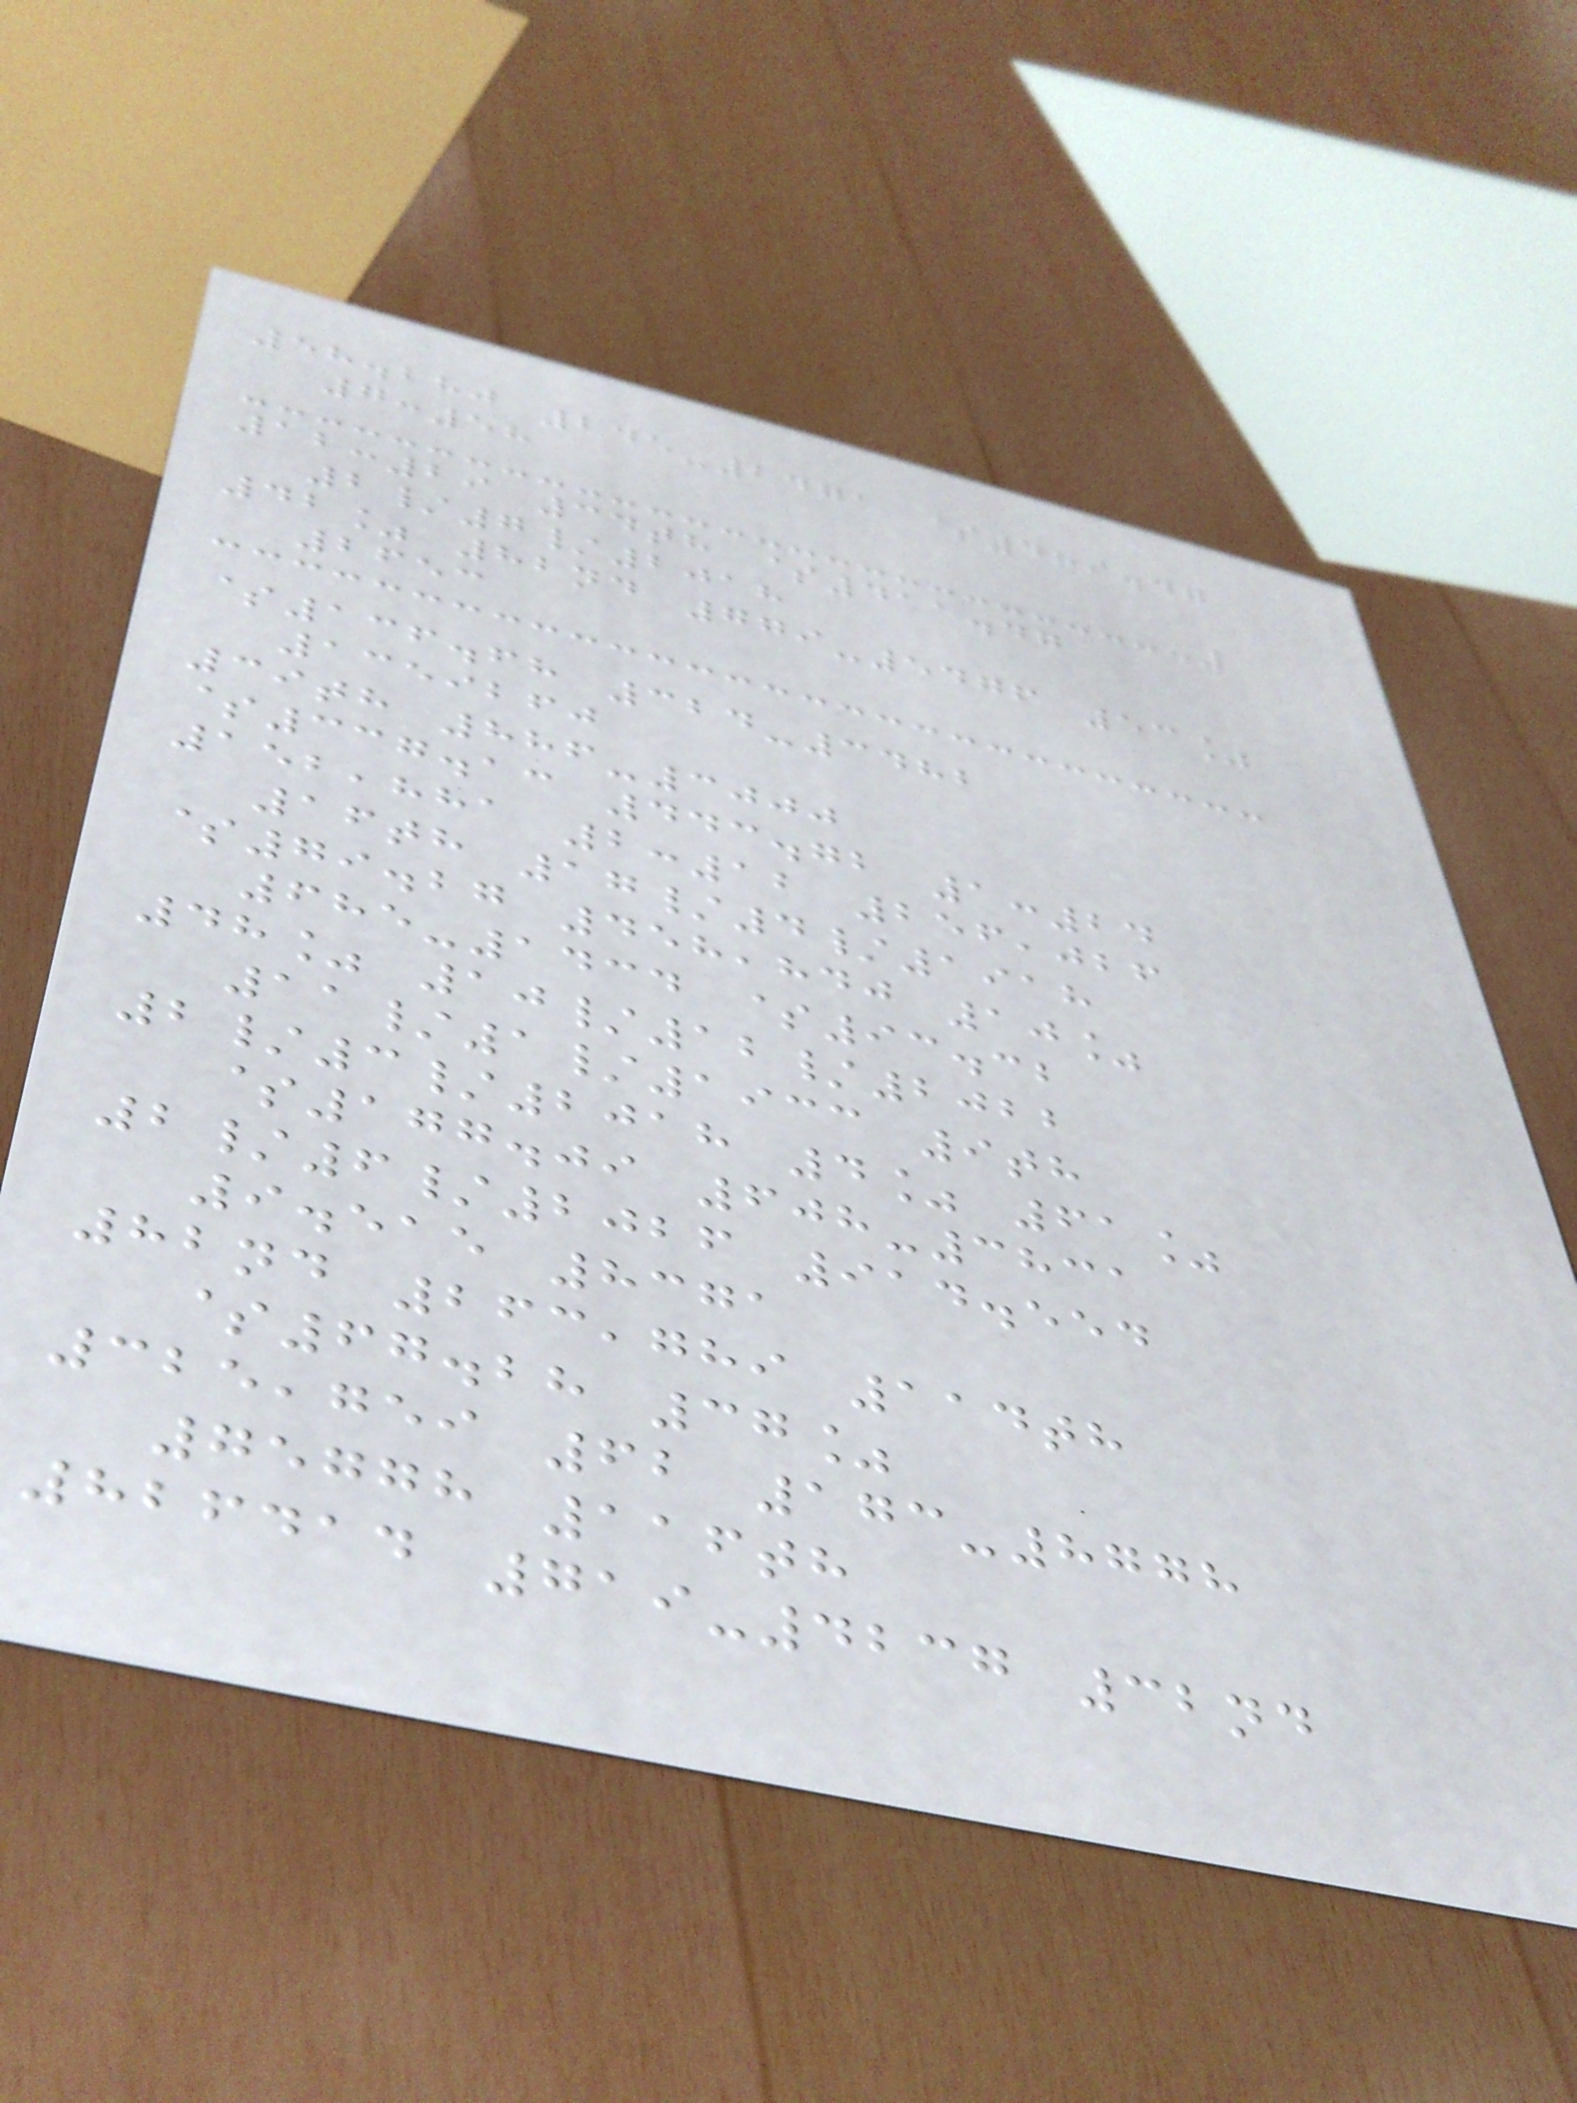58.280 245-2471 $489.47
7:58
12:29 34th $411.47
2/7/2018
42% 82nd 779-5476 53%
2653
$136.68 324-3482
1359260
39th 886-3000
$337.13 443.72 1:24
152,881 2:12 256,026
16th 17/4/1918
$79.27 458,840 10%
685-1434 $93.32
48% 10/12/2022
11/1/1933 9th
2/3/2018 4% 61%
$177.09 608-3831
2/6/2026 914.554
9.515 8371
82nd 263,789 114th
$67.28 37%
325,759 62 173-8778
75778 116th
826414 719-4237 32nd
